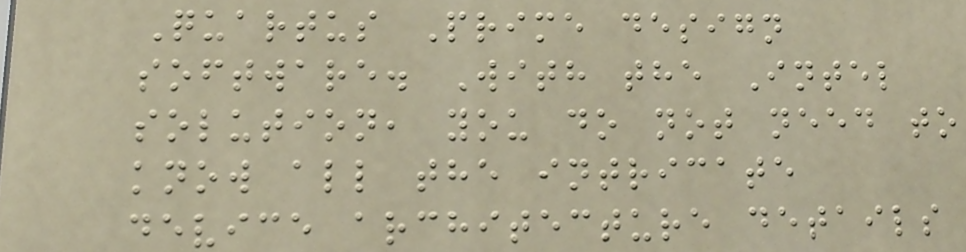Quartus Prime design
software. With the Intel
solution, you do not need to
know all the intricate
device architecture details
